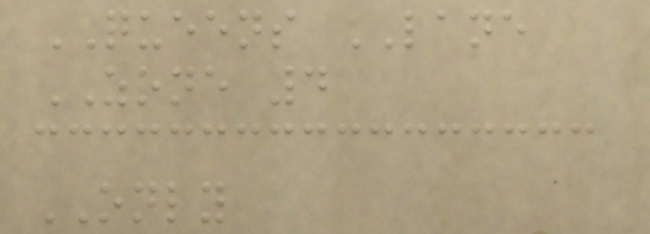QUEENS LANE
ZONE 4
ONLY
